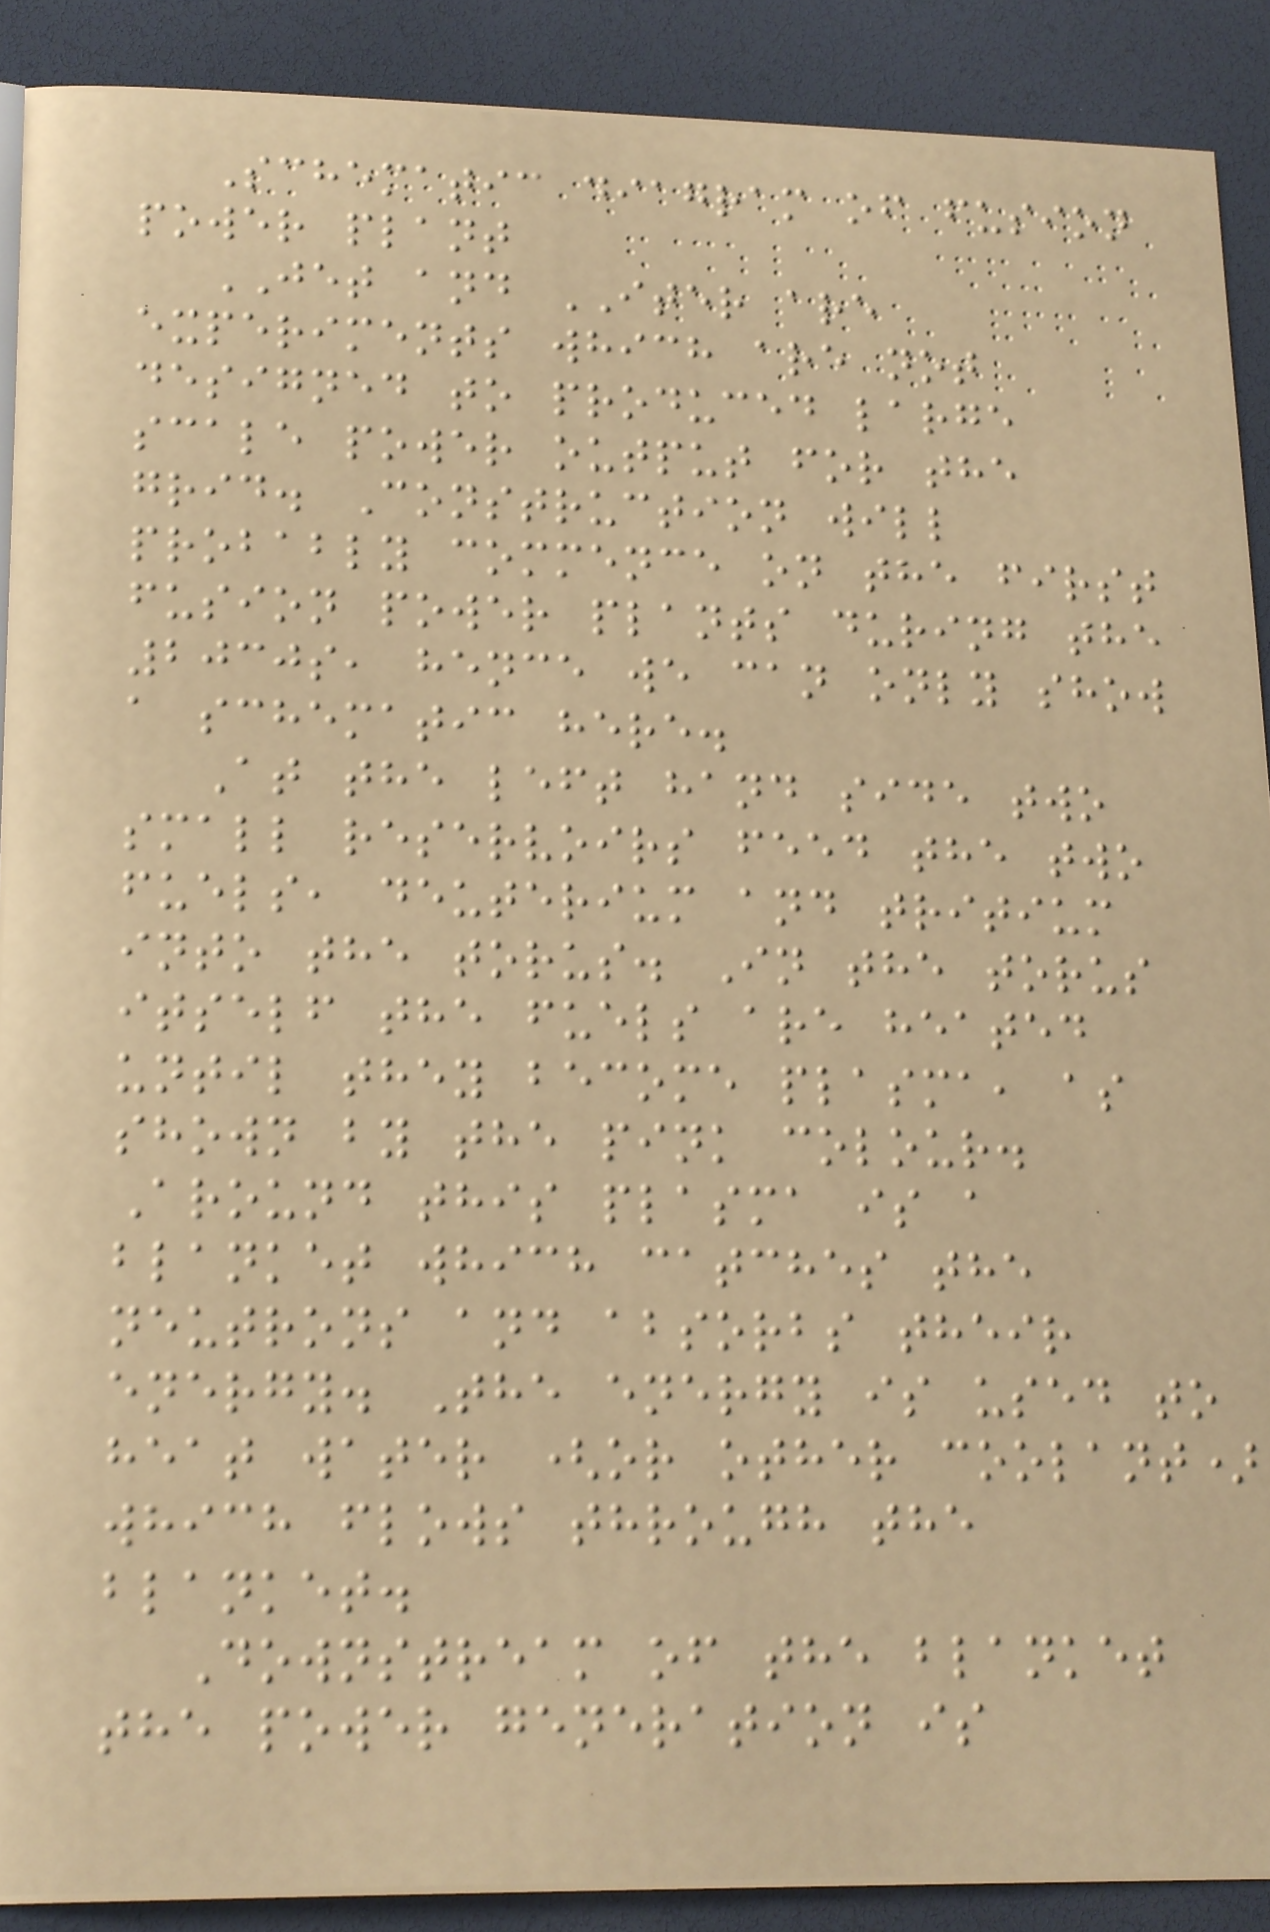Schematic diagram of fusion
power plant
JET and ITER are
experiments which are not
designed to produced large
scale power output for the
grid. Construction will
probably commence on the first
fusion power plants during the
2030s, hence we can only show
a schematic here.
At the left hand side two
small reservoirs feed the two
fuels, deuterium and tritium
into the torus. In the torus
itself the fuels are heated
until they become plasma, as
shown by the pink colour.
Around this plasma is a
blanket which catches the
neutrons and absorbs their
energy. The energy is used to
heat water (or other coolant)
which flows through the
blanket.
Downstream of the blanket
the power generation is
